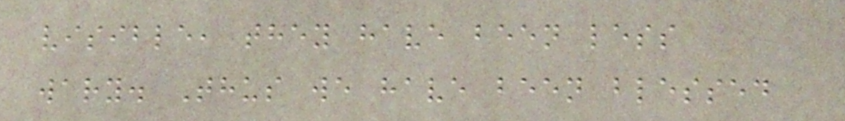visible, they have been less
wary. Thus we have been blessed
